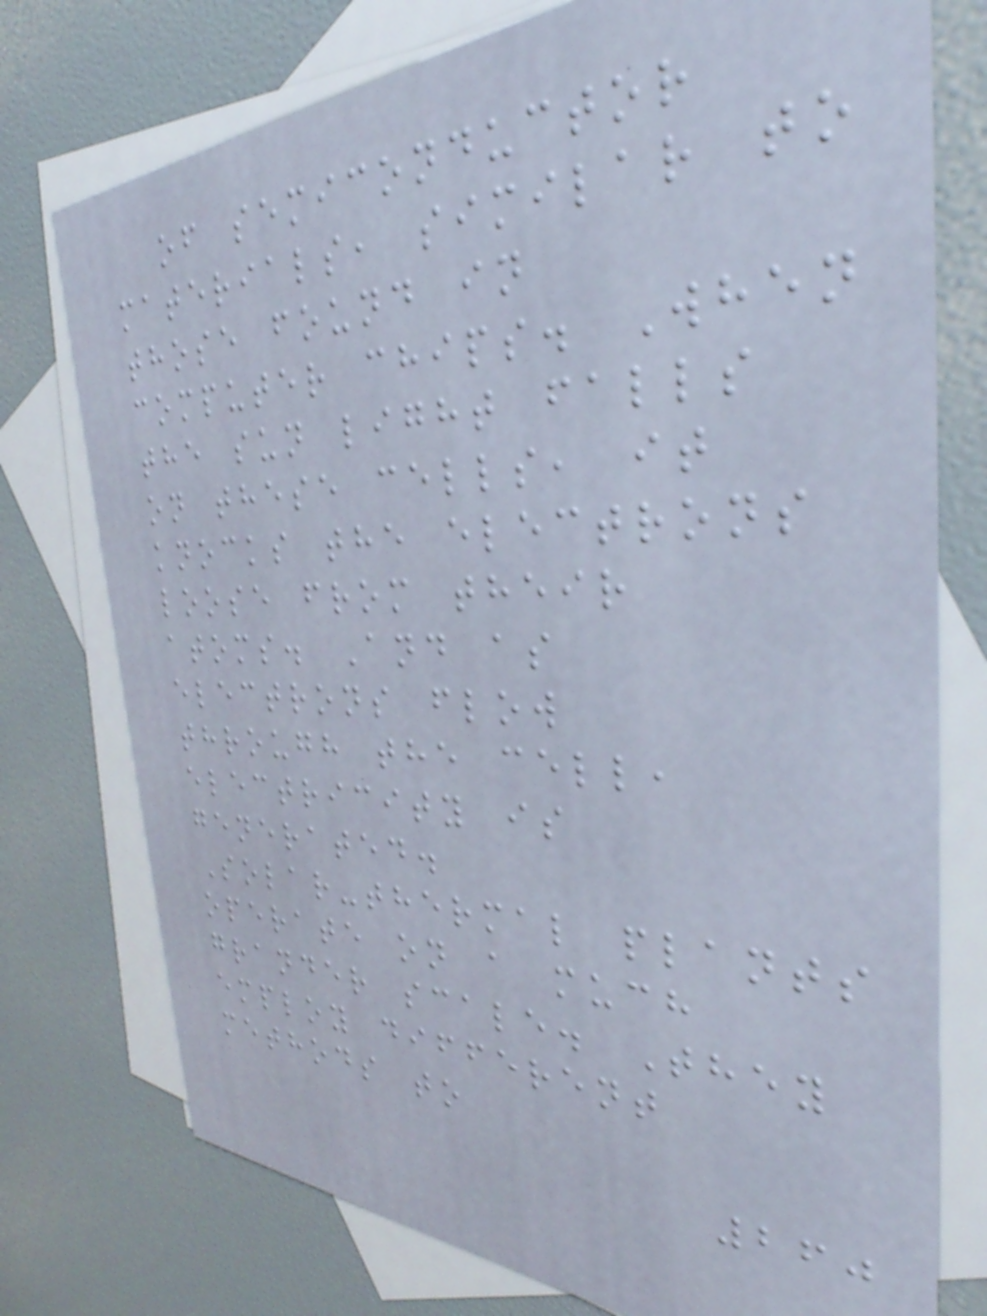of semiconductor
materials, similar to
those found in
computer chips. When
the sun light falls
on these cells, it
knocks the electrons
loose from their
atoms. And as
electrons flow
through the cell,
electricity is
generated.
Solar-thermal plants
operate on a much
grander scale. They
employ different
methods to
260
